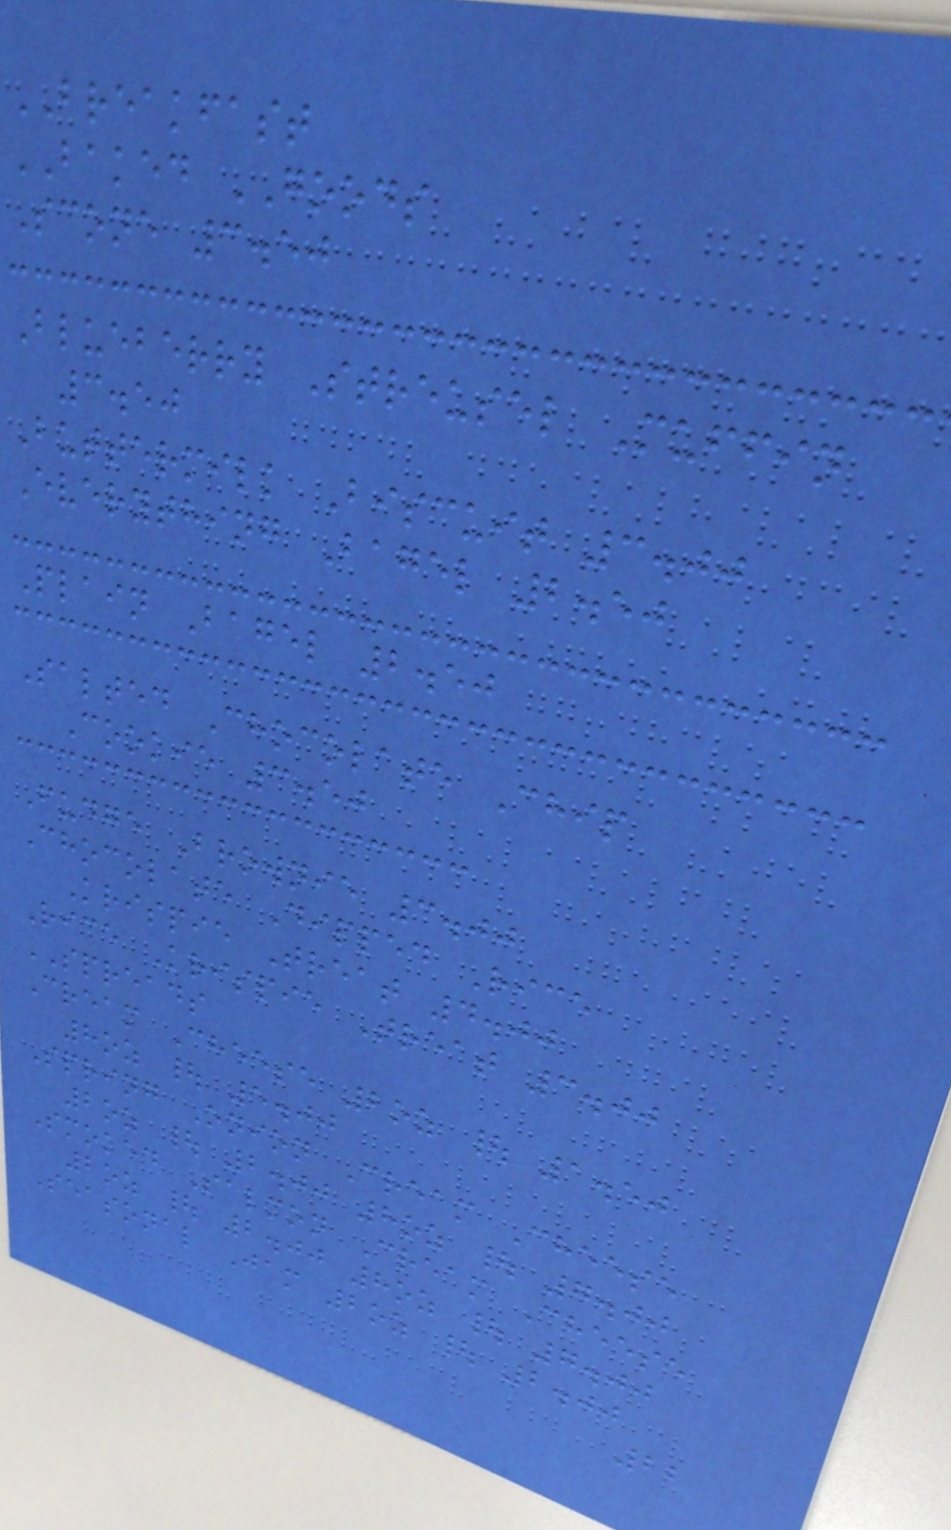BREAKFAST
BAKED GOODS
Scone 3.50
Blueberry Streusel Muffin
3.50
Buttermilk Biscuit 3.00
Everything Bagel 2.50
Plain Bagel 2.50
Salted Chocolate Chip
Cookie 3.50
Fudge Brownie 3.00
Chocolate Dipped Rice
Krispie Treat 4.00
Rice Krispie Treat 3.00
SPREADS
Cream Cheese 2oz | 1.50
8oz | 5.00
Spring Onion Cream Cheese
2oz | 2.00 8oz | 7.00
Smoked Salmon Cream Cheese
2oz | 2.00 8oz | 7.00
Seasonal Jam 2oz | 2.00
22
